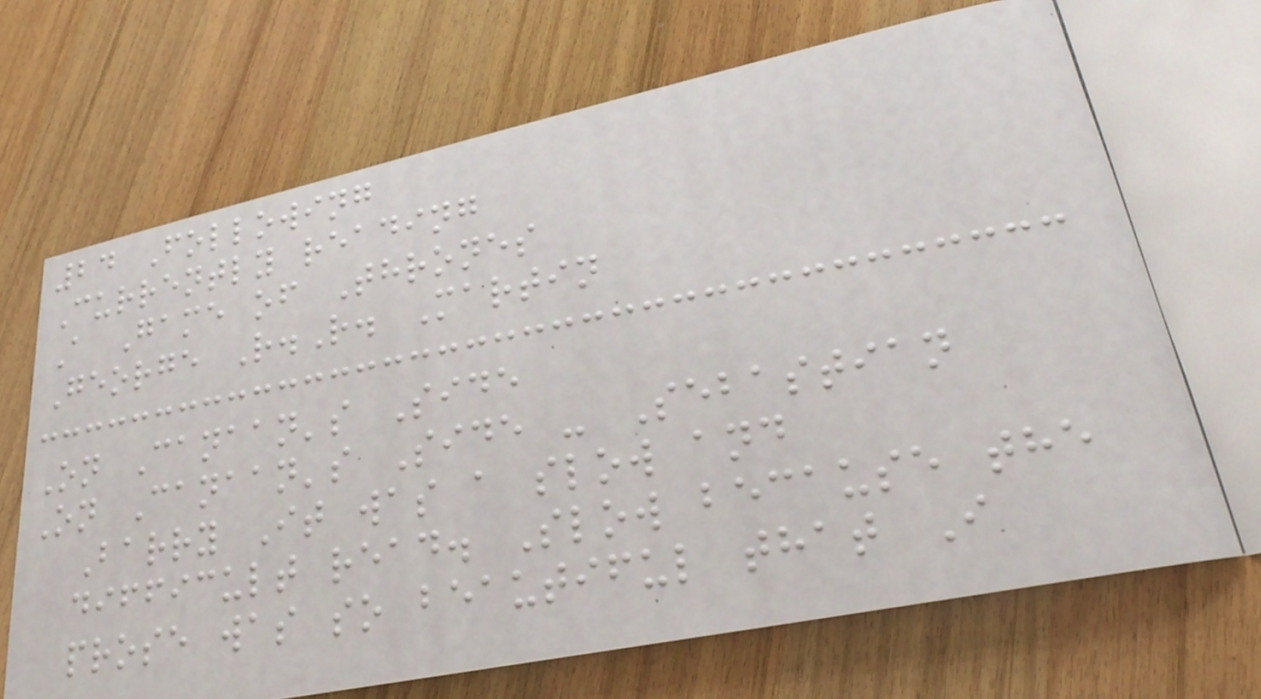24 Following
Currently reading
A Game of Thrones
George R.R. Martin
On Canaan's Side
On Canaan's Side - Sebastian
Barry It was a slow and
difficult read. Slow because the
prose was so beautiful that I
